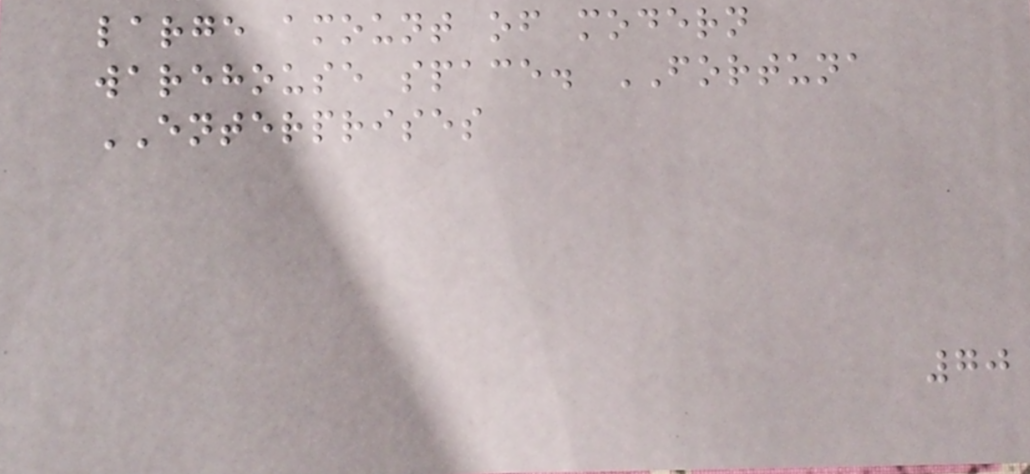large amount of modern
warehouse space. FORTUNA
ENTERPRISES
70
